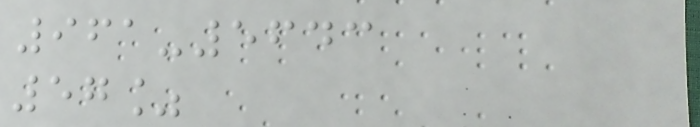961-5643
57%
